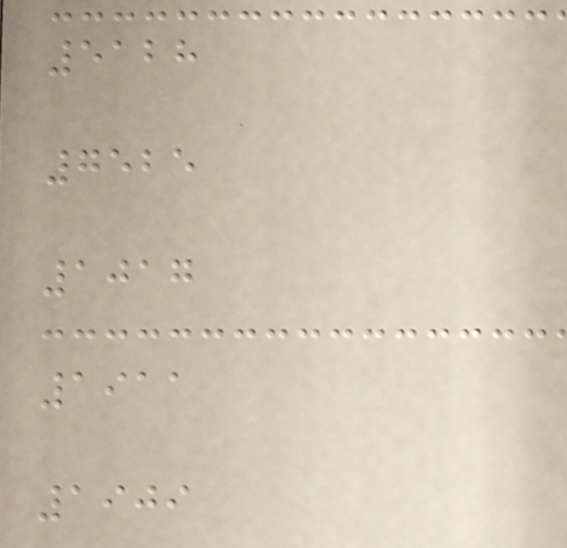5128
7525
1017
1911
1909
